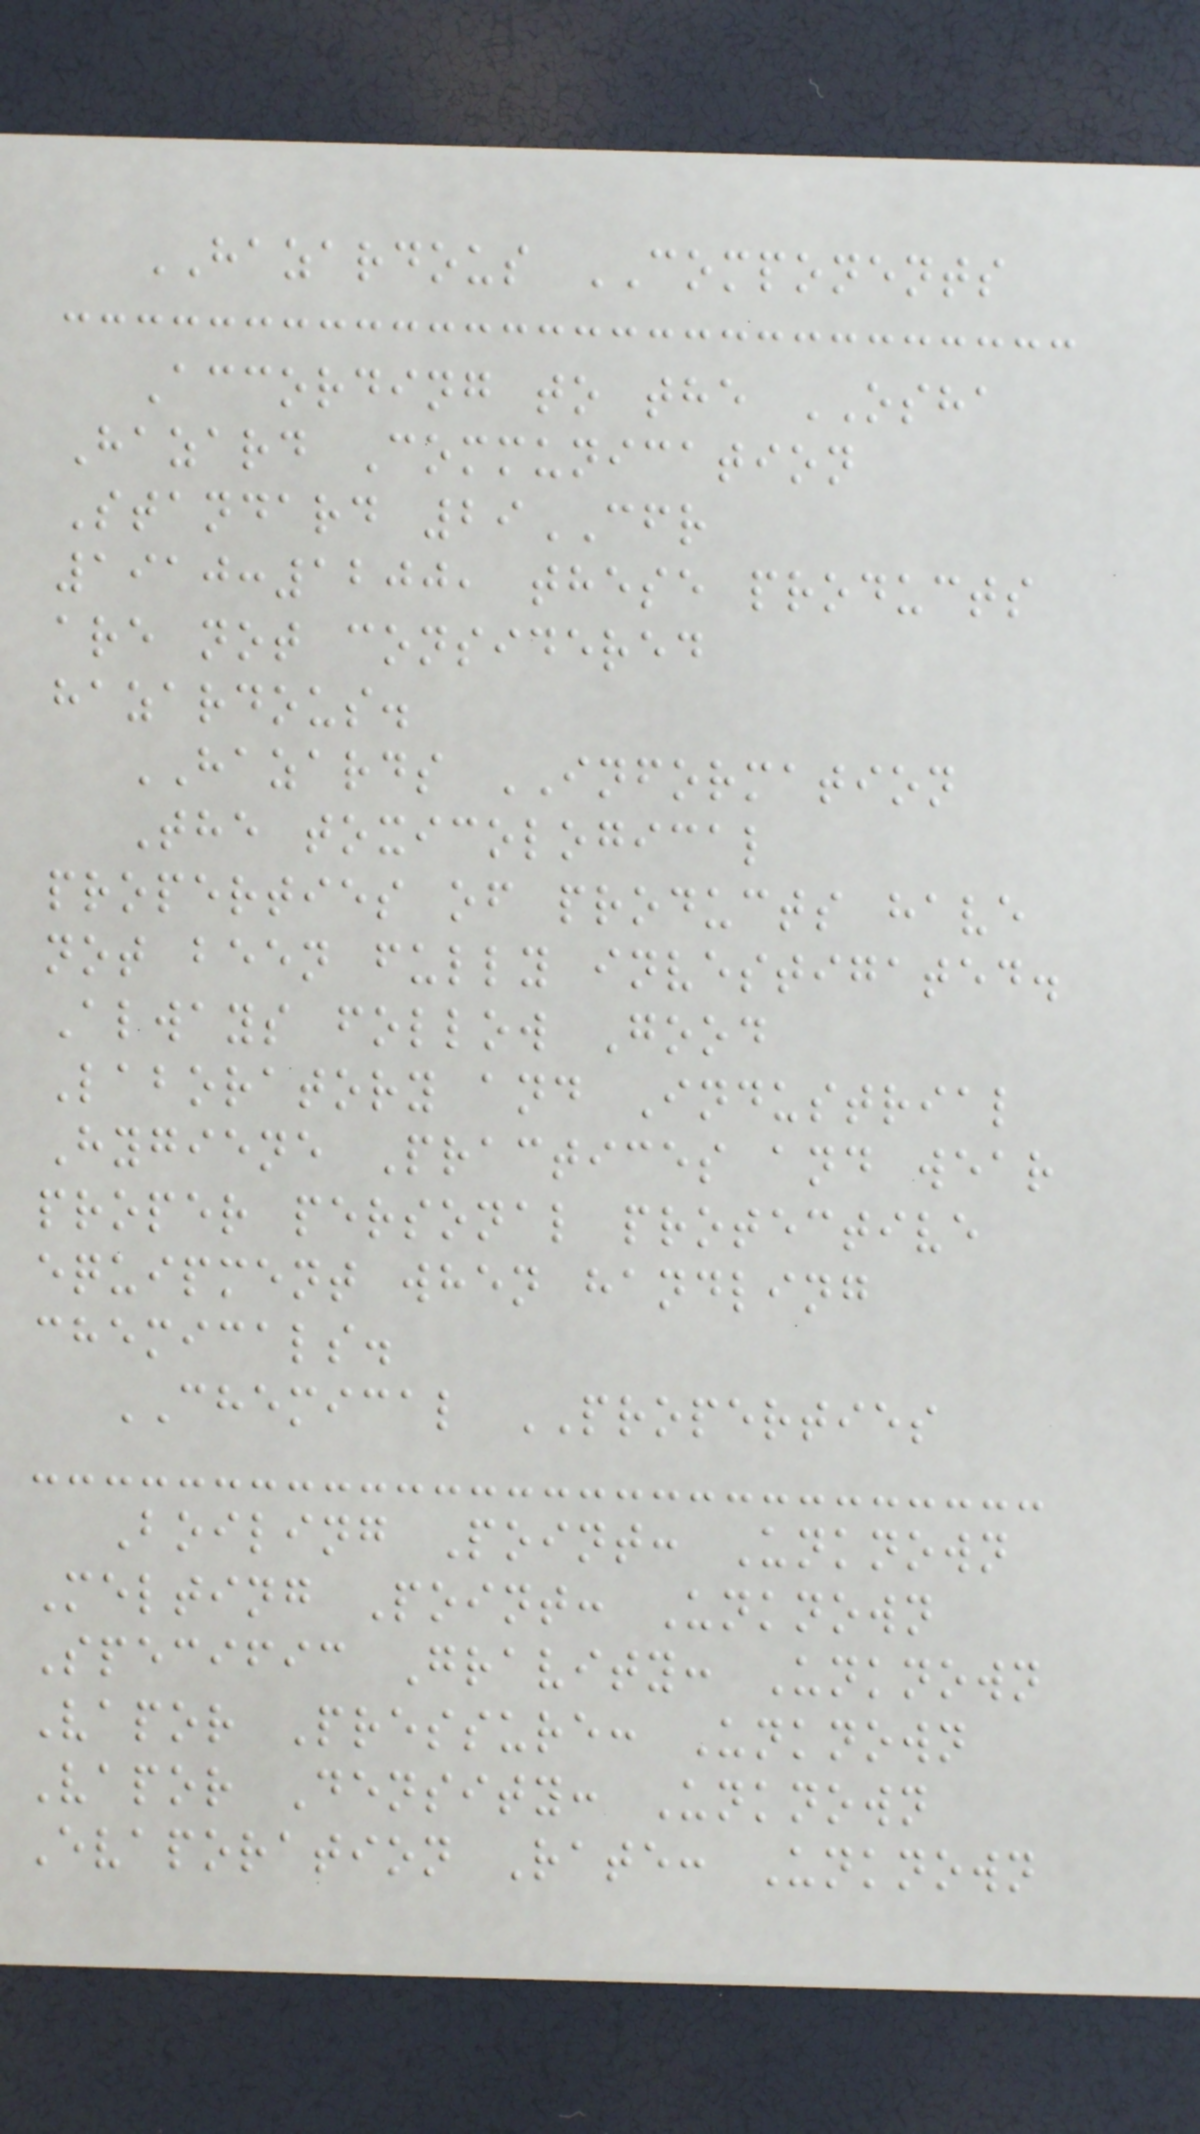HAZARDOUS COMPONENTS
According to the OSHA
Hazard Communication
Standard 29CFR
1910:1200, these products
are not considered
hazardous.
HAZARDS INFORMATION
The toxicological
properties of products have
not been fully investigated.
Always follow Good
Laboratory and Industrial
Hygiene Practices and wear
proper personal protective
equipment when handling
chemicals.
CHEMICAL PROPERTIES
Boiling Point: Unknown
Melting Point: Unknown
Specific Gravity: Unknown
Vapor Pressure: Unknown
Vapor Density: Unknown
Evaporation Rate: Unknown
